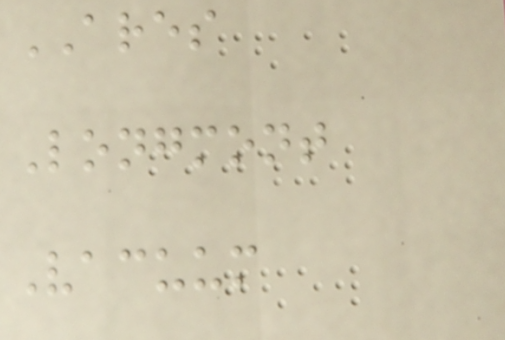ARES
Longmont
Vacuum
